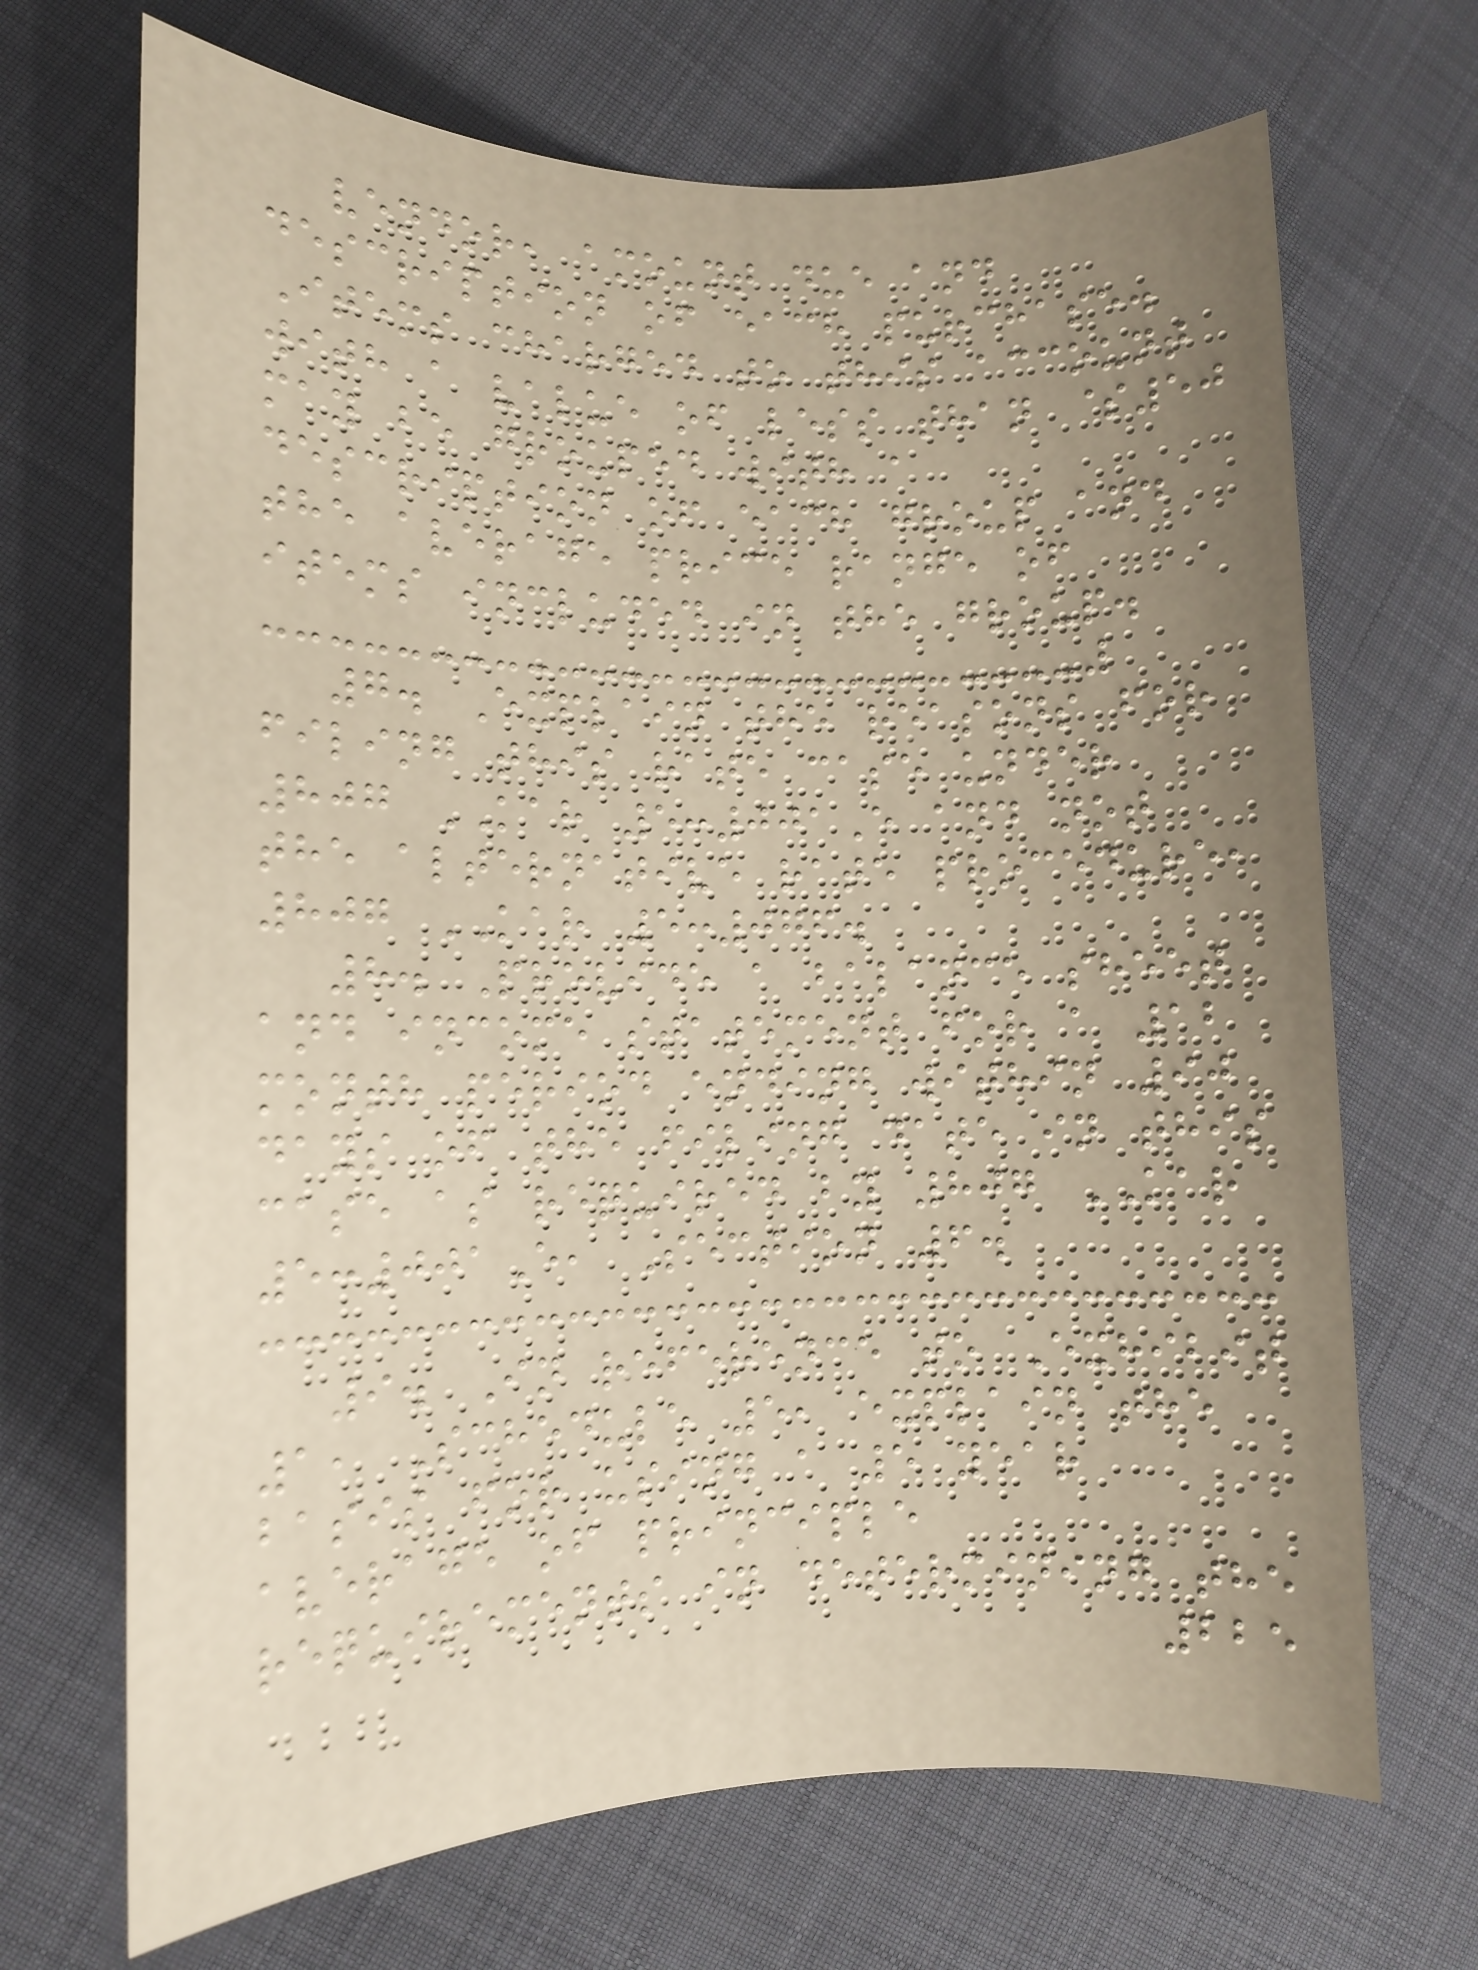vendor, amount due and
description of each purchase.
Items charged to this account
with a value of less than $50
may be grouped with a
description of each group and
the average price range of
items included in the group.
7. Explain the reasons for
filing this rate case under
807 KAR 5:001E and not
the alternative rate procedure,
807 KAR 5:076.
8. Provide a balance sheet
and income statement for a 12
month period ending within 90
days of the filing date in this
case as required by 807 KAR
5:001E, Section 6.
9. In reference to Exhibit
1, Schedule 5, explain the
basis for using a 5 year
average of principle
requirements in determining the
225
